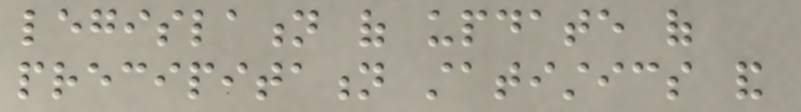legislation of update of
precipitation statistics and
